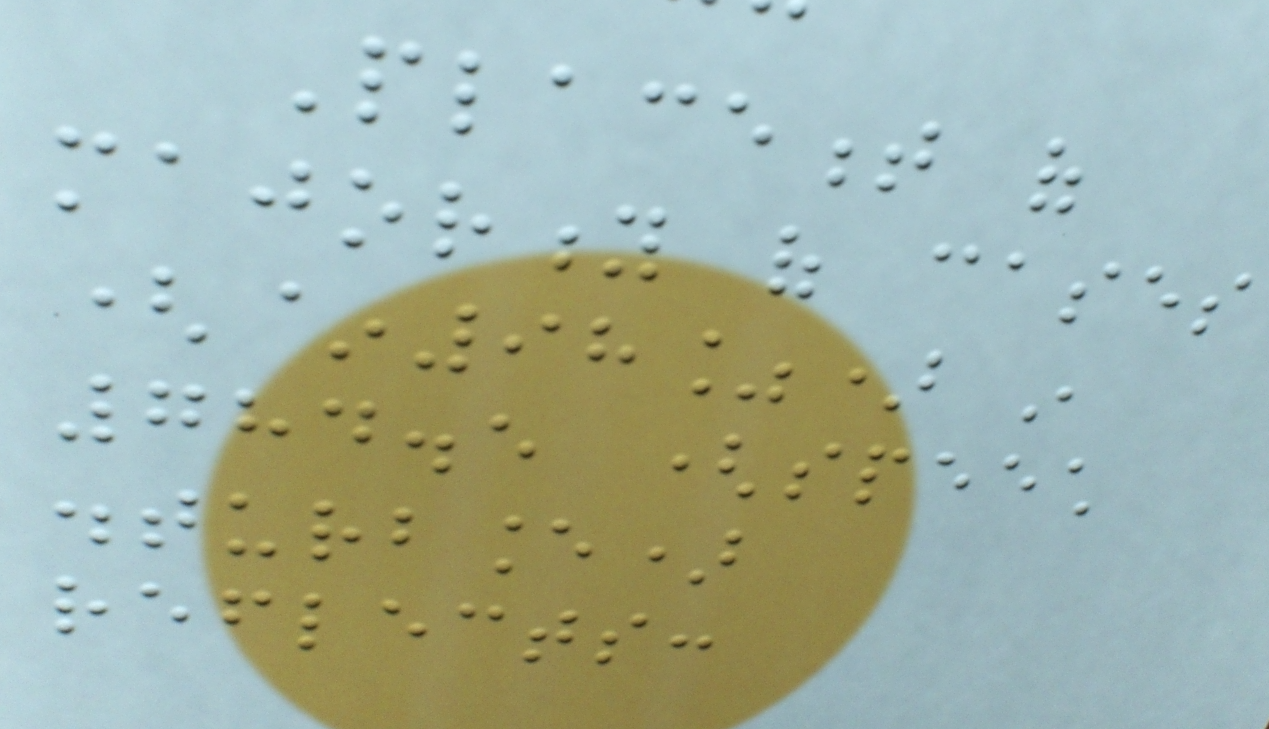Placement of
majority of cases
(~98%) in
784.5 (speech
disturbance)
reflects:
